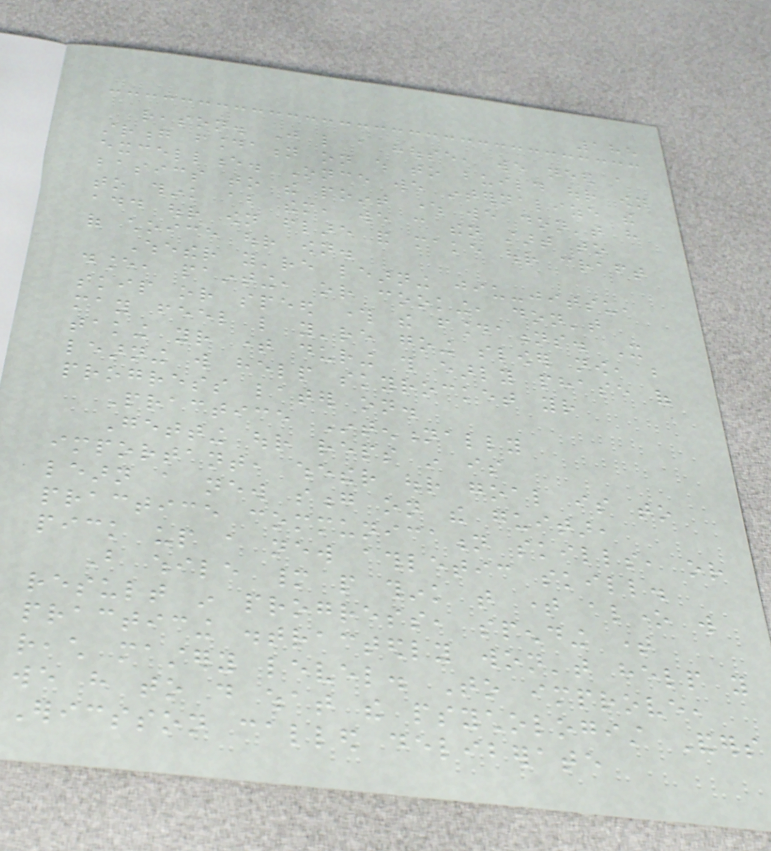185
reason. Just like a house, we need a
strong foundation on which to build our own
excellence. Once we internalize the
basics to the point where we don't have
to think about them, we can then start to
add our own flare and make our craft
of choice our own.
Whether you're learning jiu-jitsu,
dance, painting, or cooking, don't
skip or speed through the foundations. It
may feel like you're going slower now, but
taking your time during this early phase of
learning will help skyrocket your
progress later on.
Practice Intentionally
Getting our reps in is
important, whether our goal is to
learn a new song on the guitar,
practice communication skills, or
pick up a new athletic skill.
But while many people think that time alone will
result in progress, spending time
practicing distractedly won't help you
reach mastery level. To improve,
we have to do what the psychologist Anders
Ericsson called deliberate
